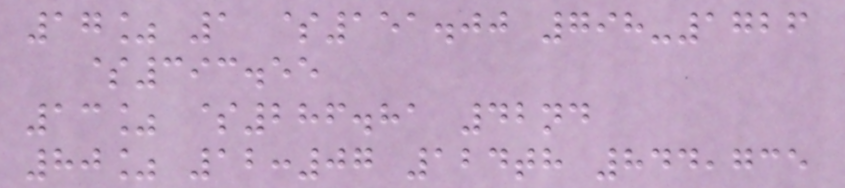17% 1 $151.00 798-1726
$393.55
13% $286.81 42nd
80% 12:07 124th 844,735
